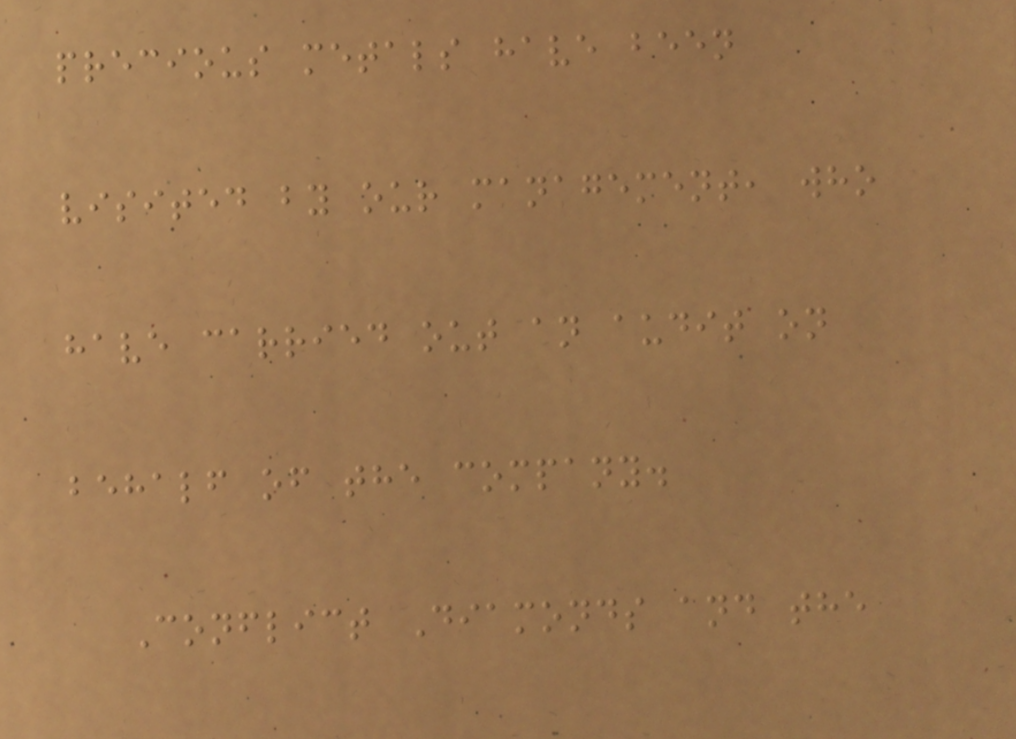precious metals have been
visited by our management, who
have carried out an audit on
behalf of the company.
Conflict Diamonds and the
